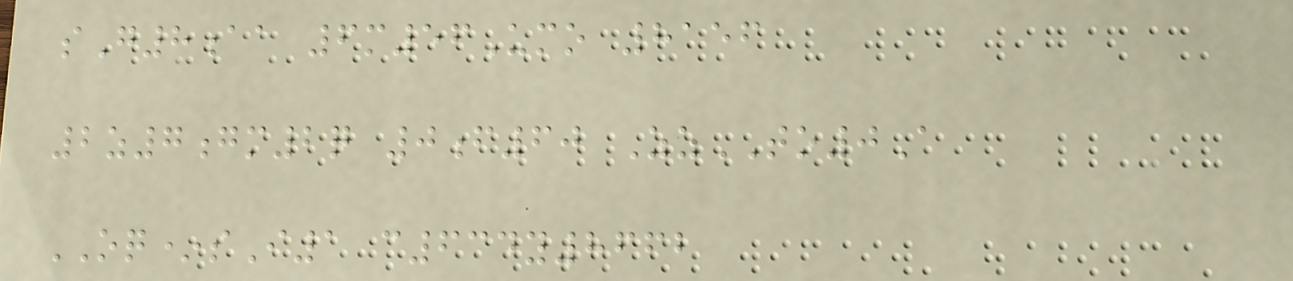sG8aa 6m56Umo 8156
2z7gm2q 0f60 ZzTO0A
OQ*sI1 c634y8662
